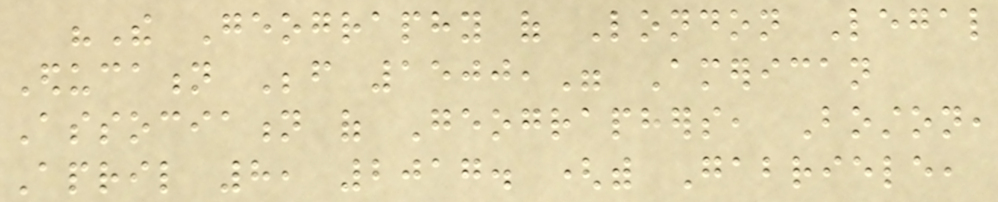"The Geography of London Legal
Education Before 1500," American
Association of Geographers, Boston,
April 8, 2017. (with Gabriele,
